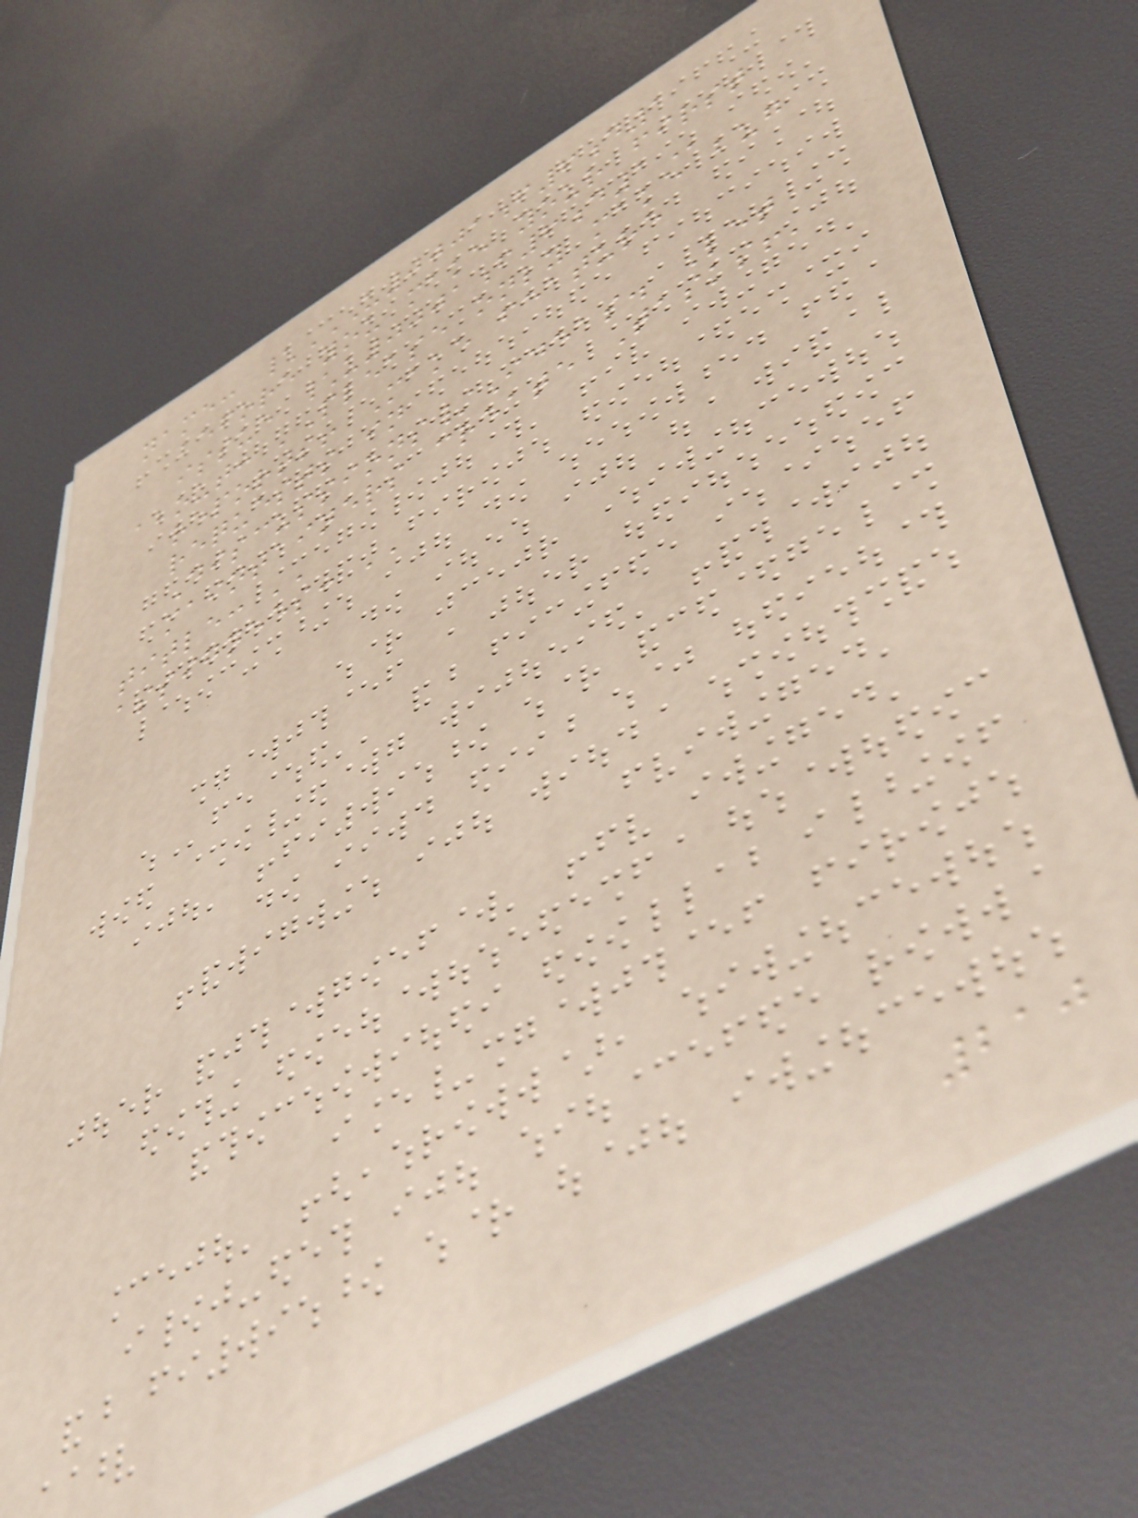name: \U0001F6D1
BEFORE YOU MAKE YOUR FIRST
ISSUE \U0001F6D1
about: 'Please only make bug
reports! Make feature
requests in
Discussions/Ideas. Let
maintainers create Tasks!'
title: ''
assignees: ''
210
